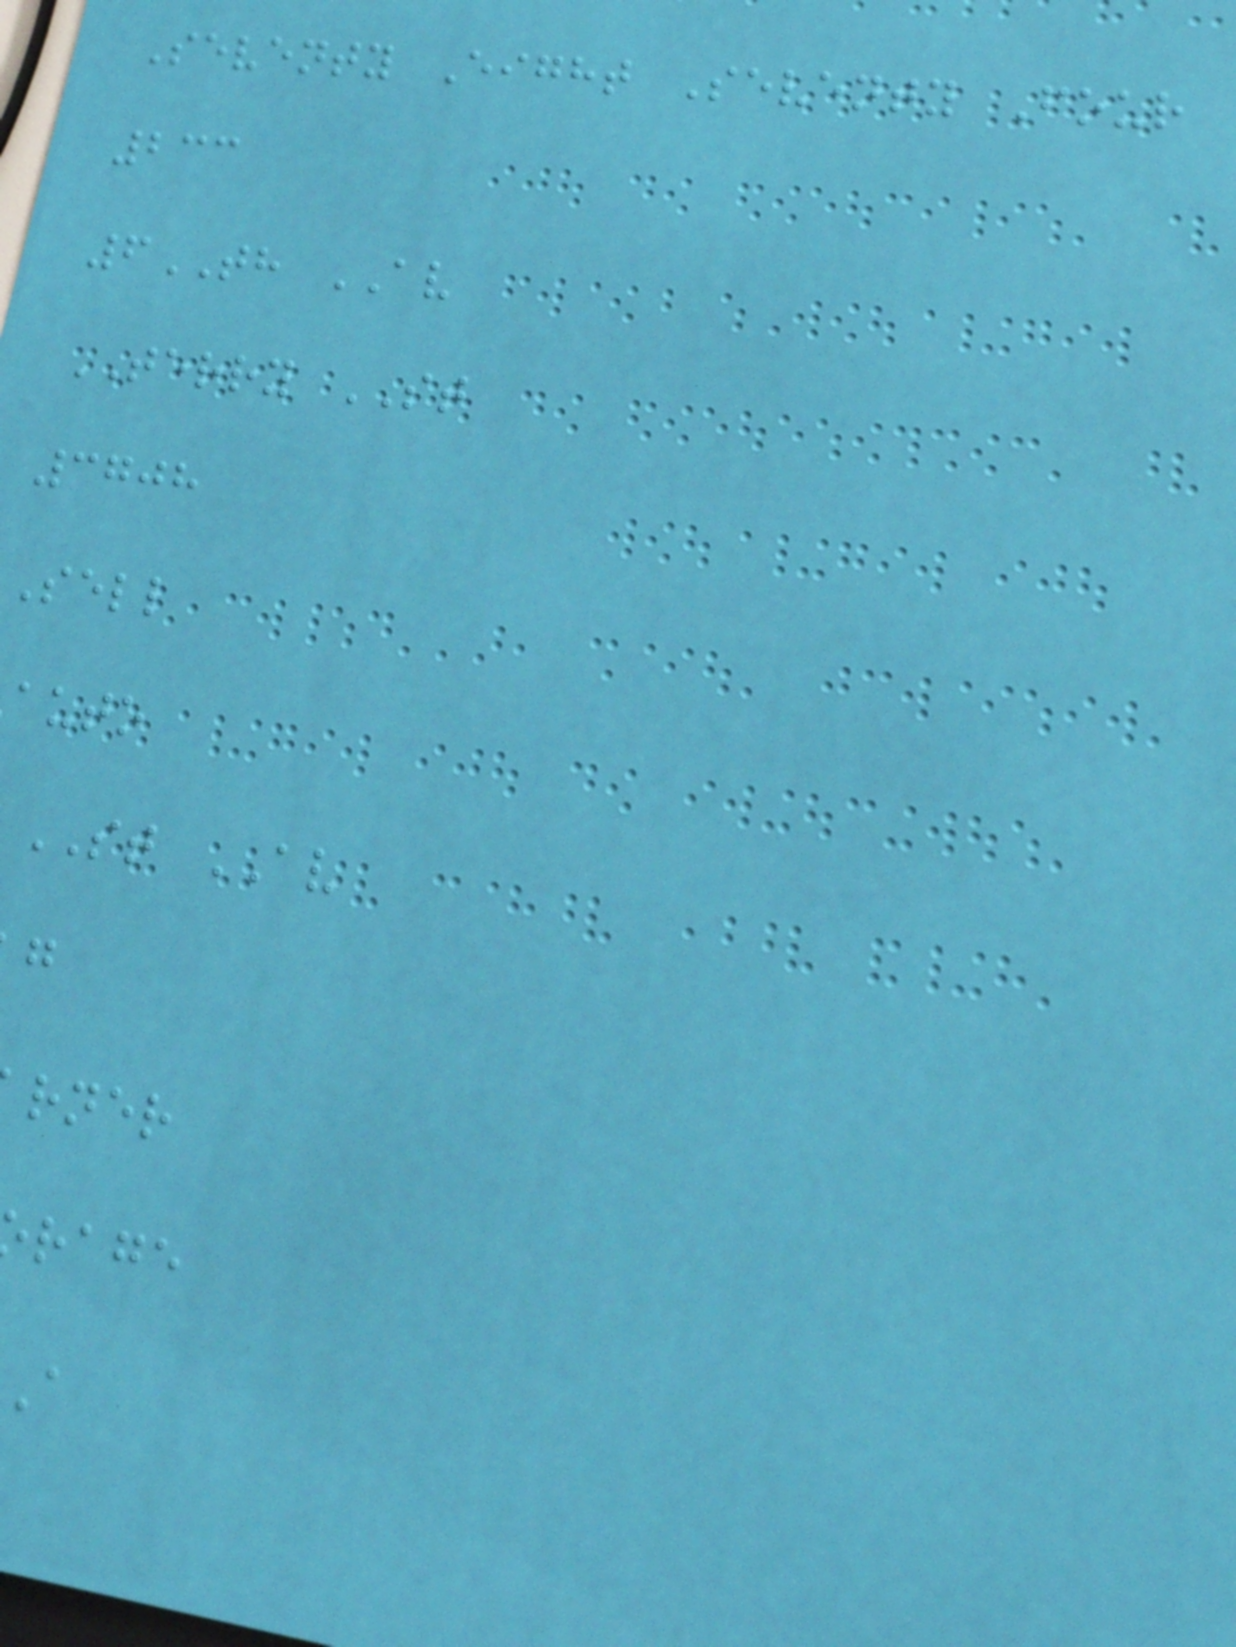Seventy Eight Seventy Four
233
6TH AV
TERRY ST
3708
Sell
auto
ST AV
rner
rage
